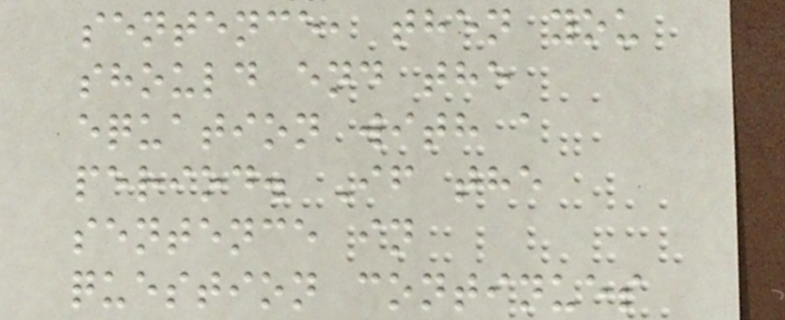sentence, then you
should end the
equation with a
period. If the
sentence in
question continues
